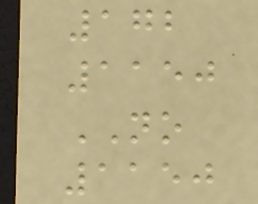172
1150
NO
1150
